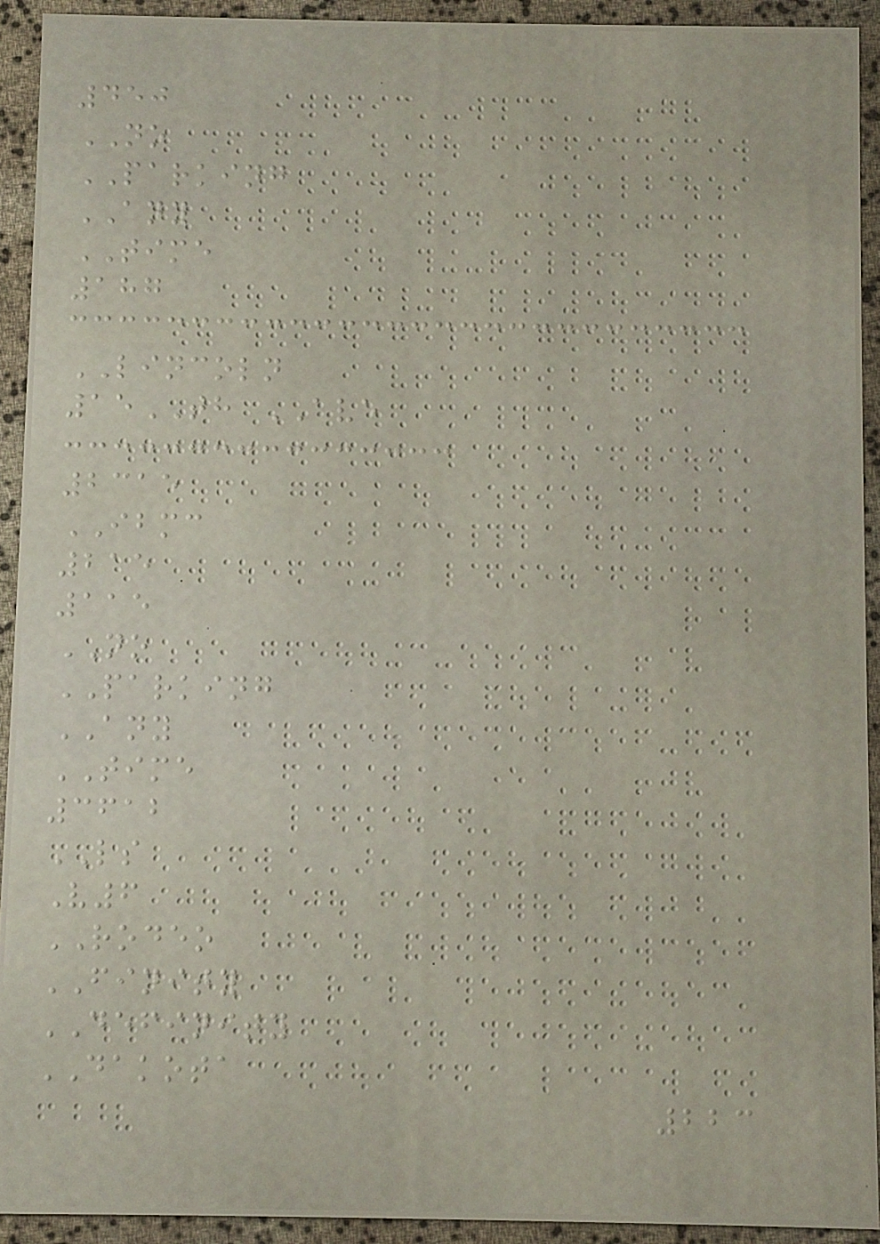450
NO
PARKING
ANY
TIME
187
LINCOLN
15TH AVE
2315
IBMC
215
115
NO
PARKING
ANY
TIME
3612
LS
V6
RODEO
FINITY
DEFINITY
DAKOTA
223
